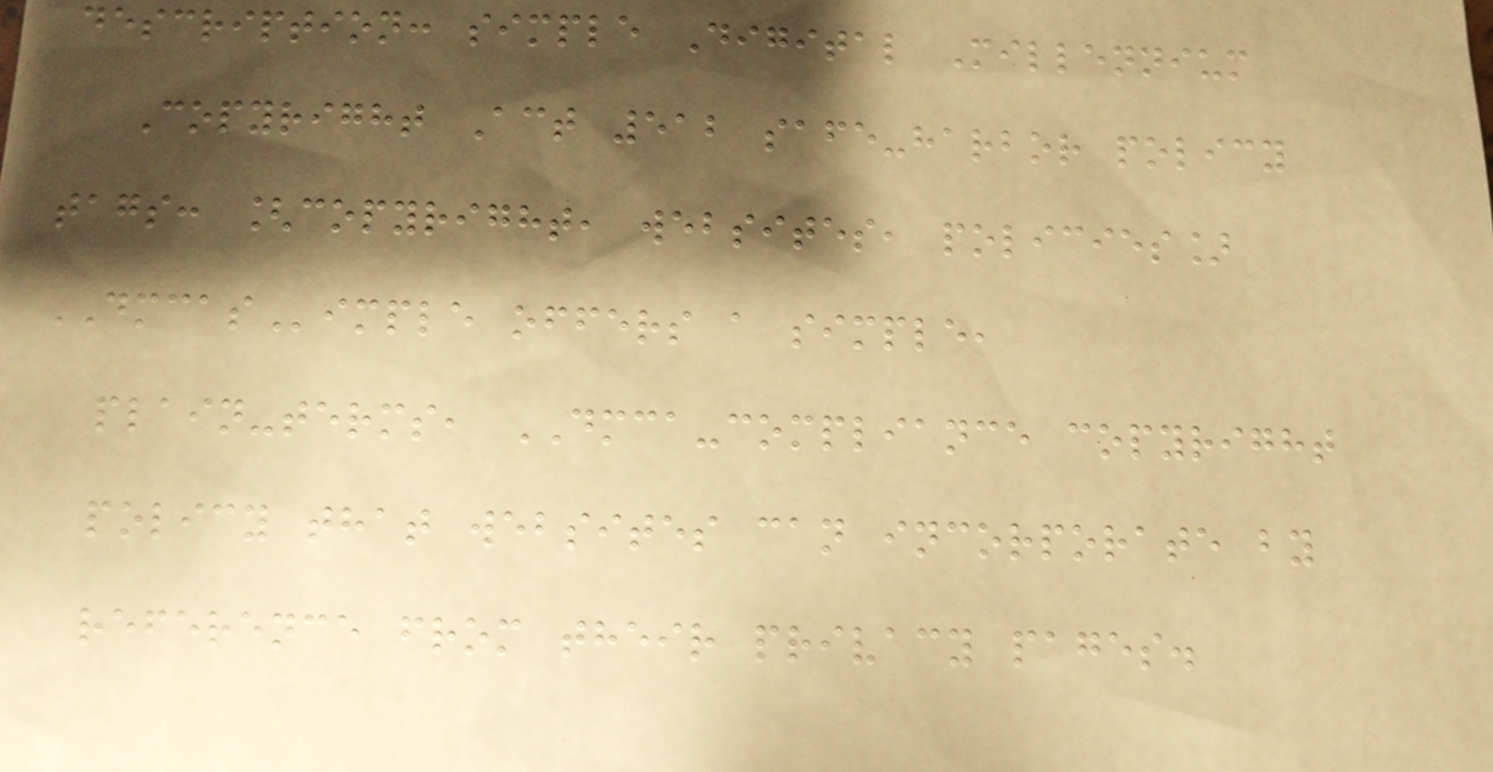description: simple Digital Millennium
Copyright Act 512 safe-harbor policy
tags: [copyright, websites, policies]
DMCASimple offers a simple,
plain-terms, DMCA-compliance copyright
policy that websites can incorporate by
reference from their privacy pages.
